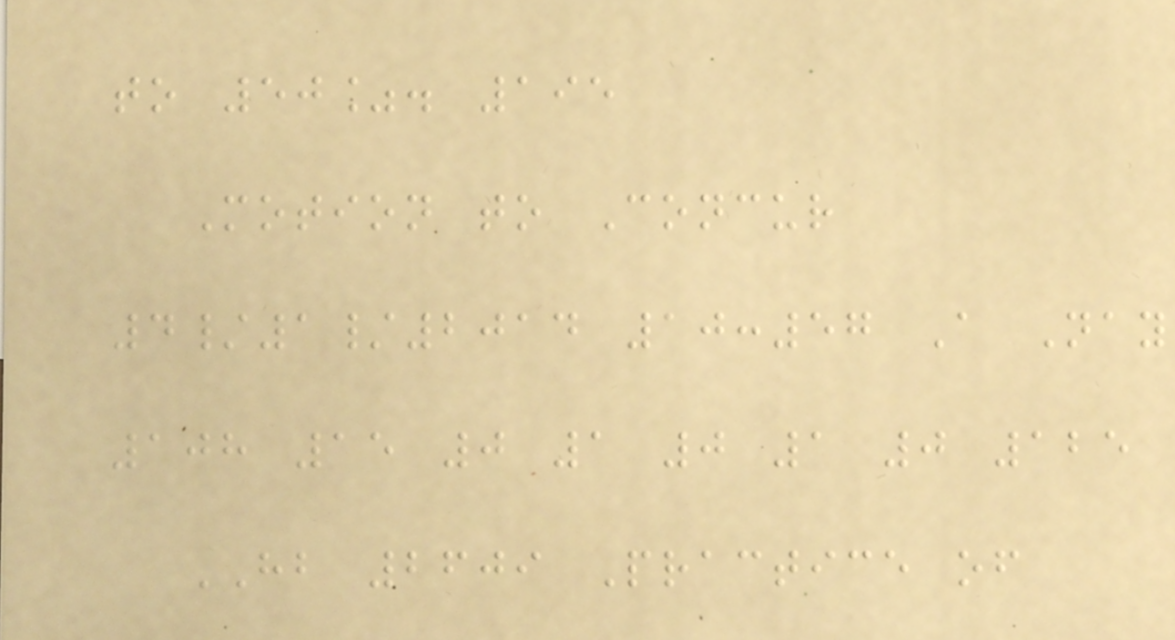to 50%. 195
Motion to Concur
4/1/2014 10:57 A Nay
108 15 0 1 0 1 0 125
HB 2609 Practice of
